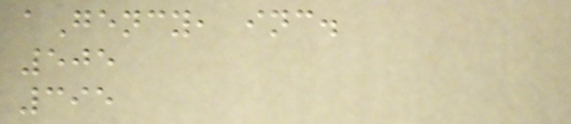aGency, inc.
505
395
